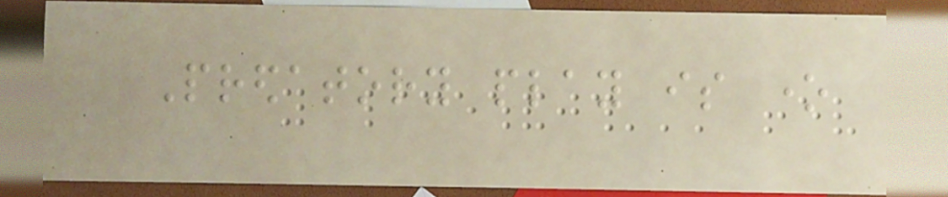Predatory play is one
